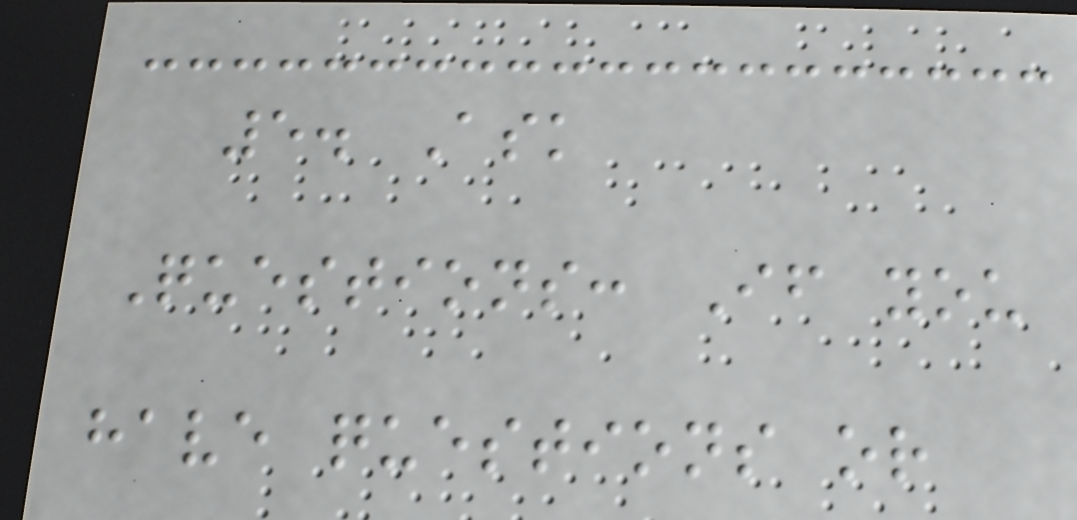5. Ask
Questions: If you
have questions or
